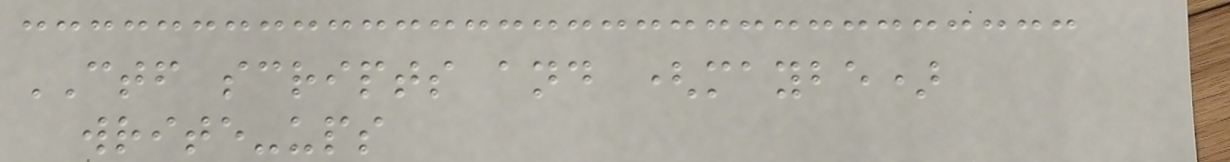CTF scripts and (maybe)
write-ups
